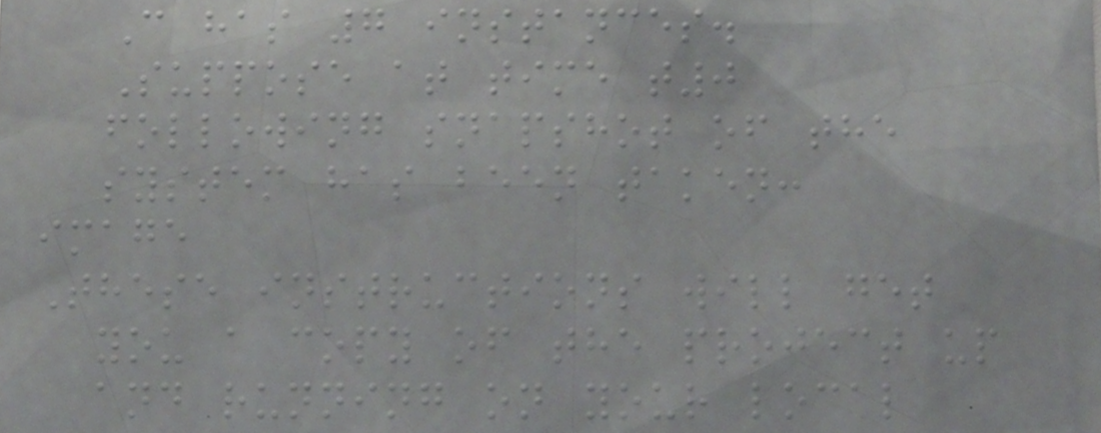C has 7 instances.
Suppose at time t0
following snapshot of the
system has been taken:
image
These instructions will get
you a copy of the project up
and running on your local
